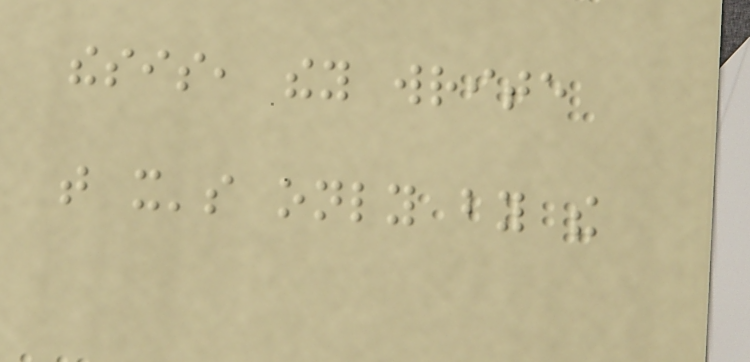thesis, they write
that it's only by the
